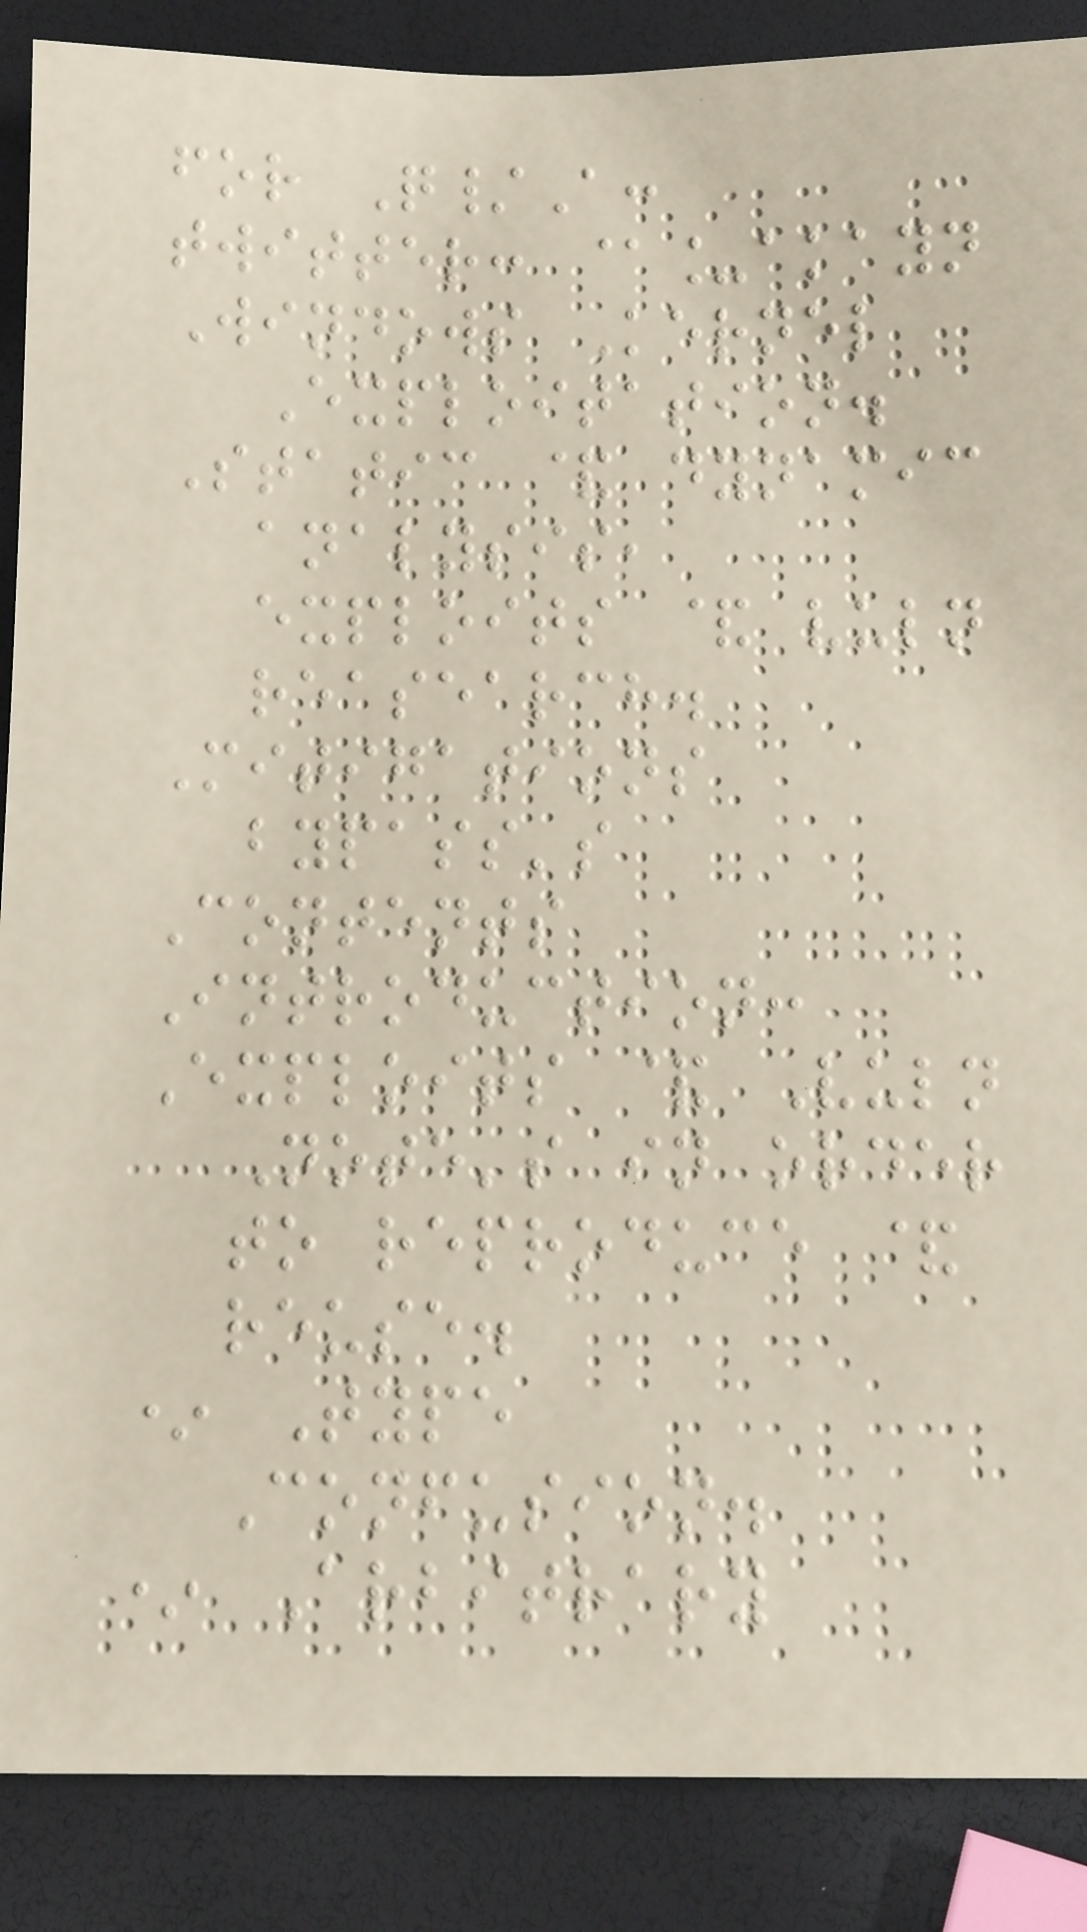for Q/A:
twitter: @_akayn
Windows Kernel
Exploitation.
Static & dynamic
analysis,
exploits & vuln
reasearch.
Mitigations
bypass's
Contents
Introduction:
Exploits & Vuln
Note's in order
to reproduce &
reuse.
* Type
Confusion.
* Arbitrary
